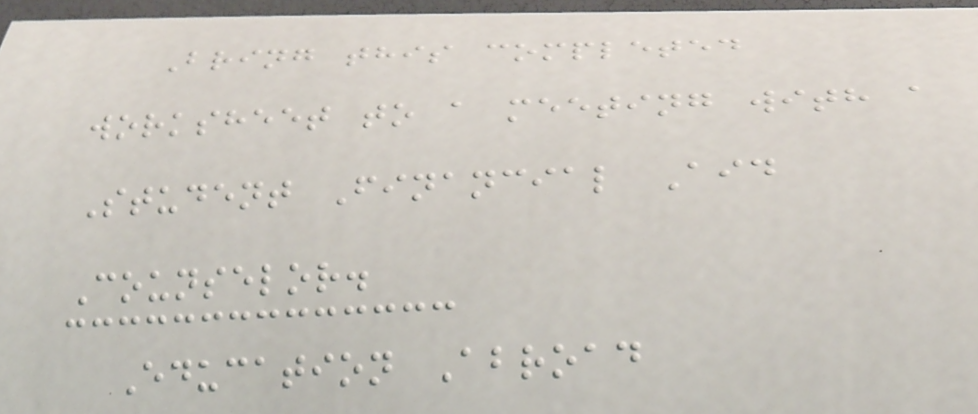Bring this completed
worksheet to a meeting with a
Student Financial Aid
Counselor.
Education Abroad
